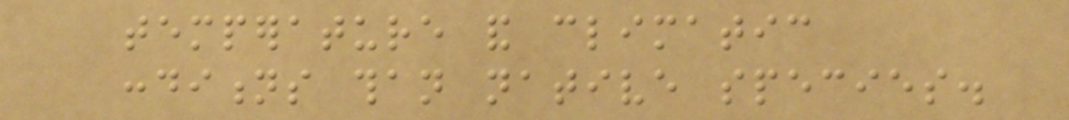temperature and climatic
conditions than native species.
